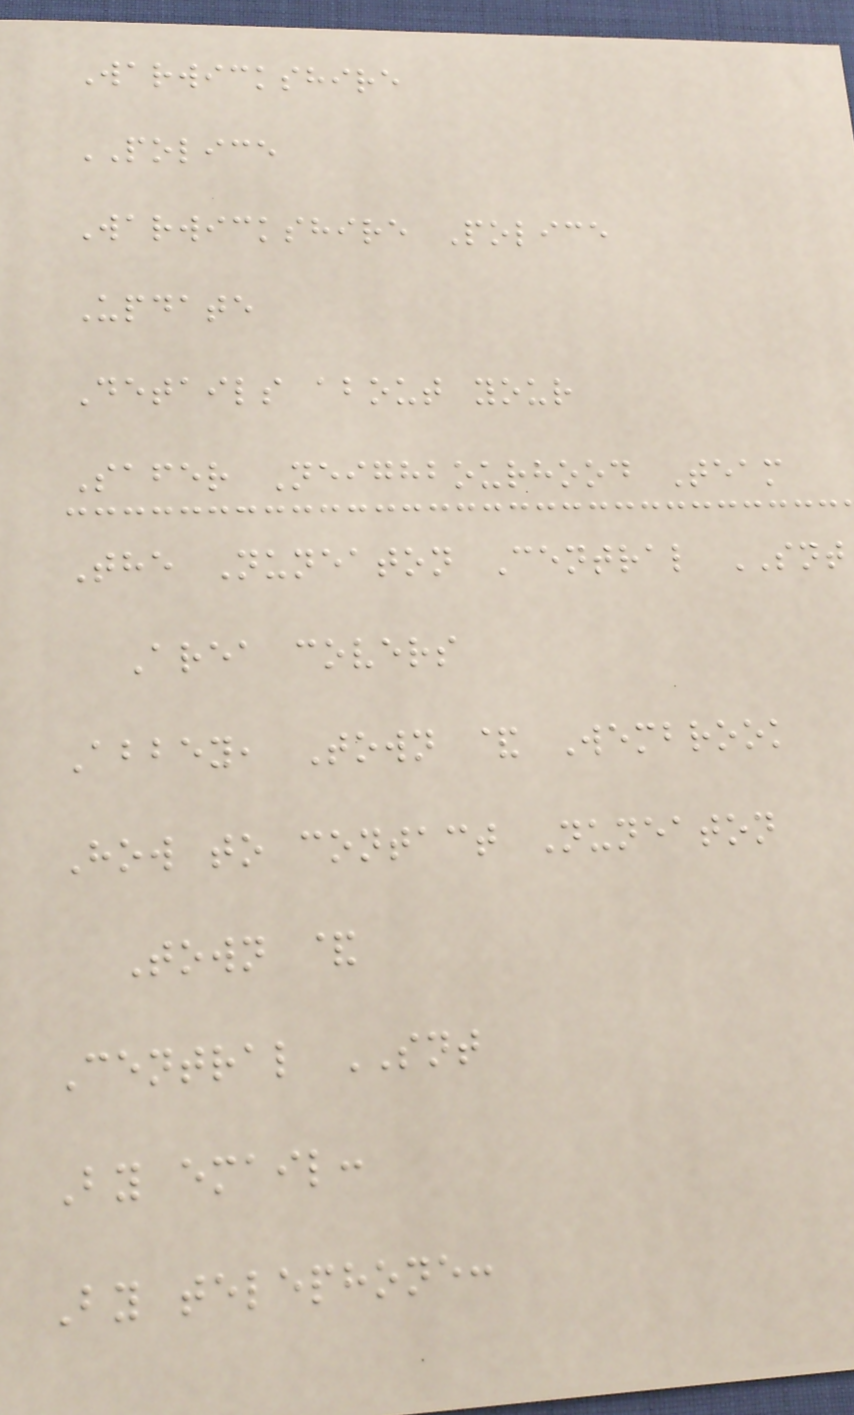Warwickshire
POLICE
Warwickshire Police
Update
Details about your
Safer Neighbourhood Team
The Nuneaton Central SNT
Area covers
Abbey, Town & Wembrook
How to contact Nuneaton
Town &
Central SNT
By email:
By telephone:
